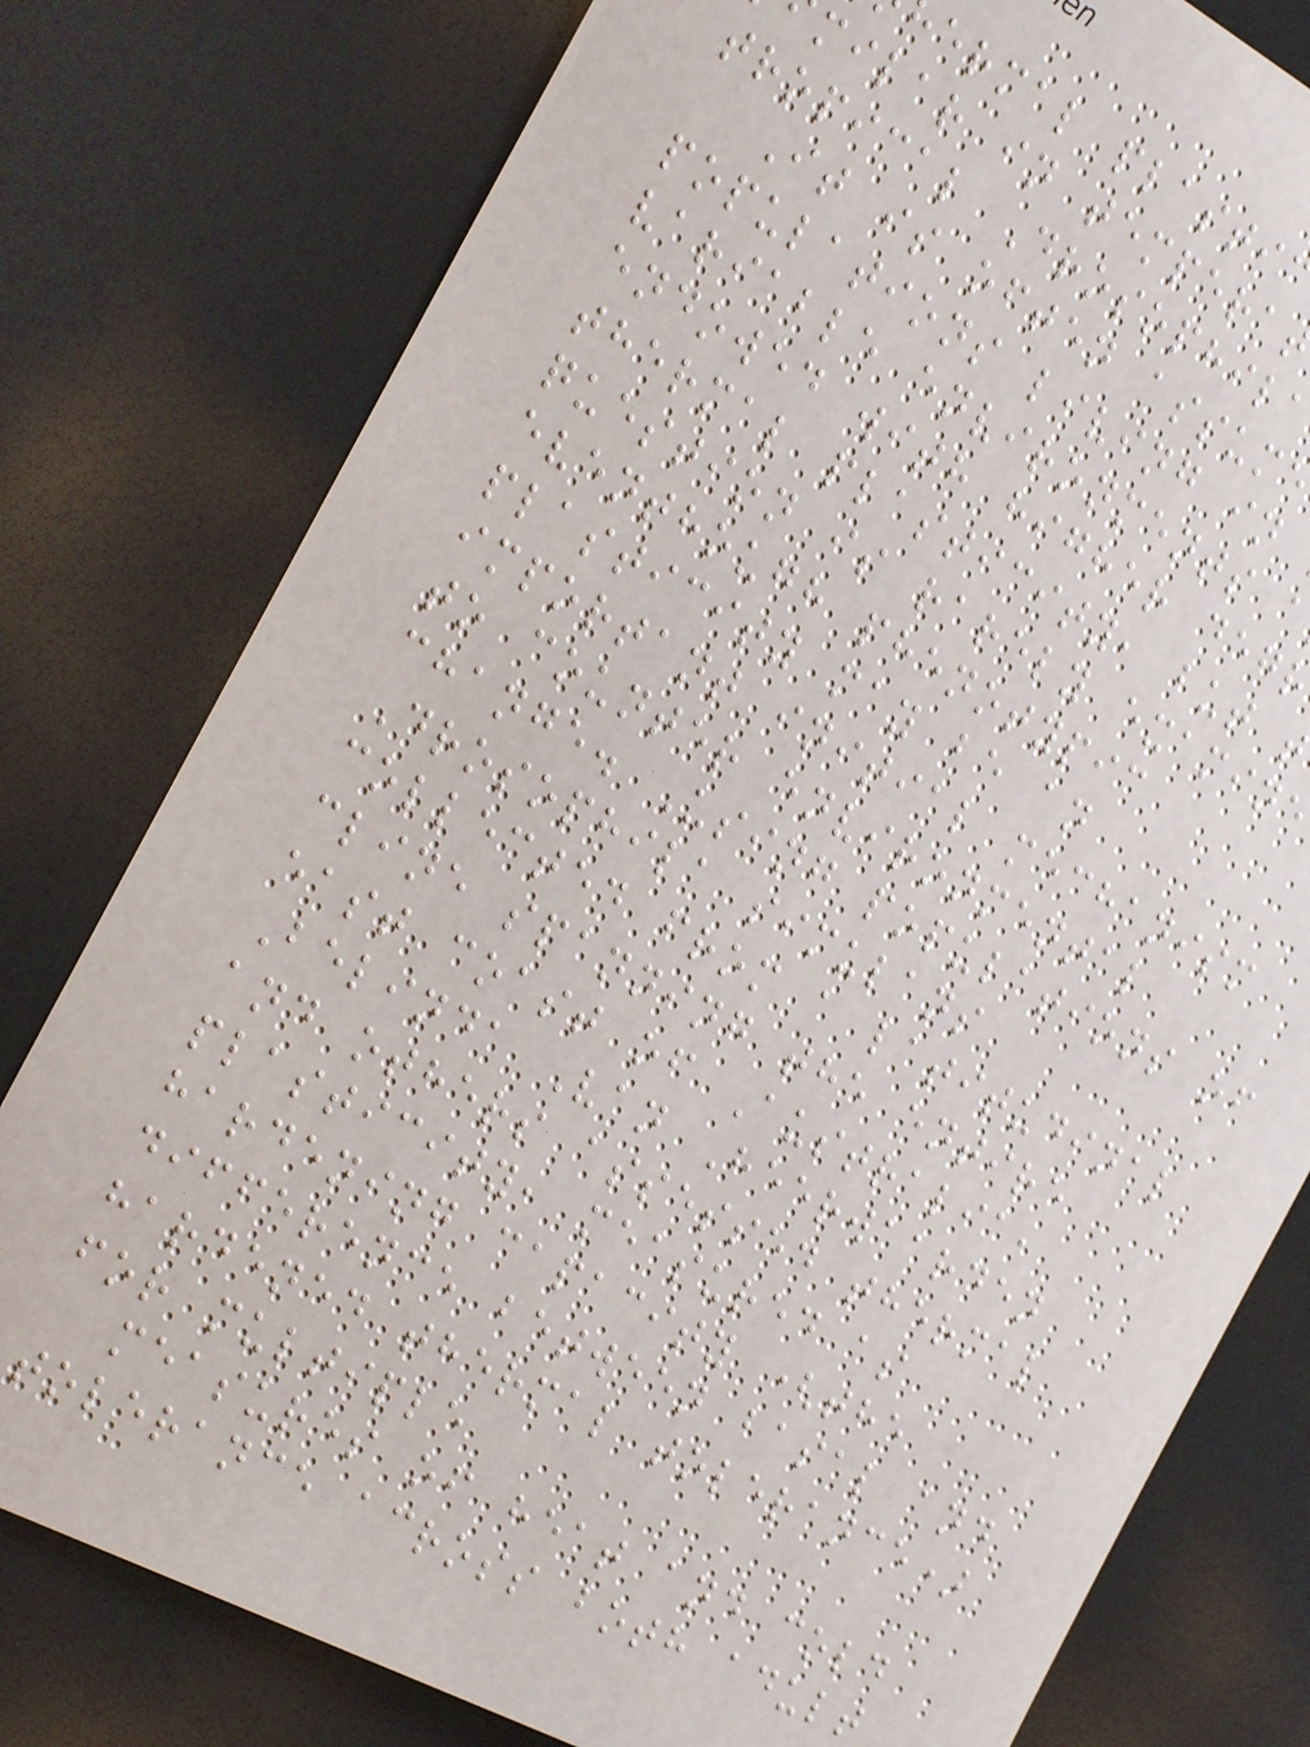ermal plasti
milar in tempera
tropical Drosophil
It is often assum
populations living in
variable environments
endowed with higher deg
thermal plasticity, but
question is rarely examine
eventhough phenotypic
plasticity may be an
important initial mechanism
to counter environmental
change. Using populations of
Drosophila simulans
collected from a latitudinal
cline spanning the entire
east coast of Australia,
Belinda Van Heerwaarden
and others assessed thermal
plasticity, measured as
hardening capacity (the
difference between basal and
hardened thermal tolerance)
for multiple
measures of heat and cold
tolerance across both adult
